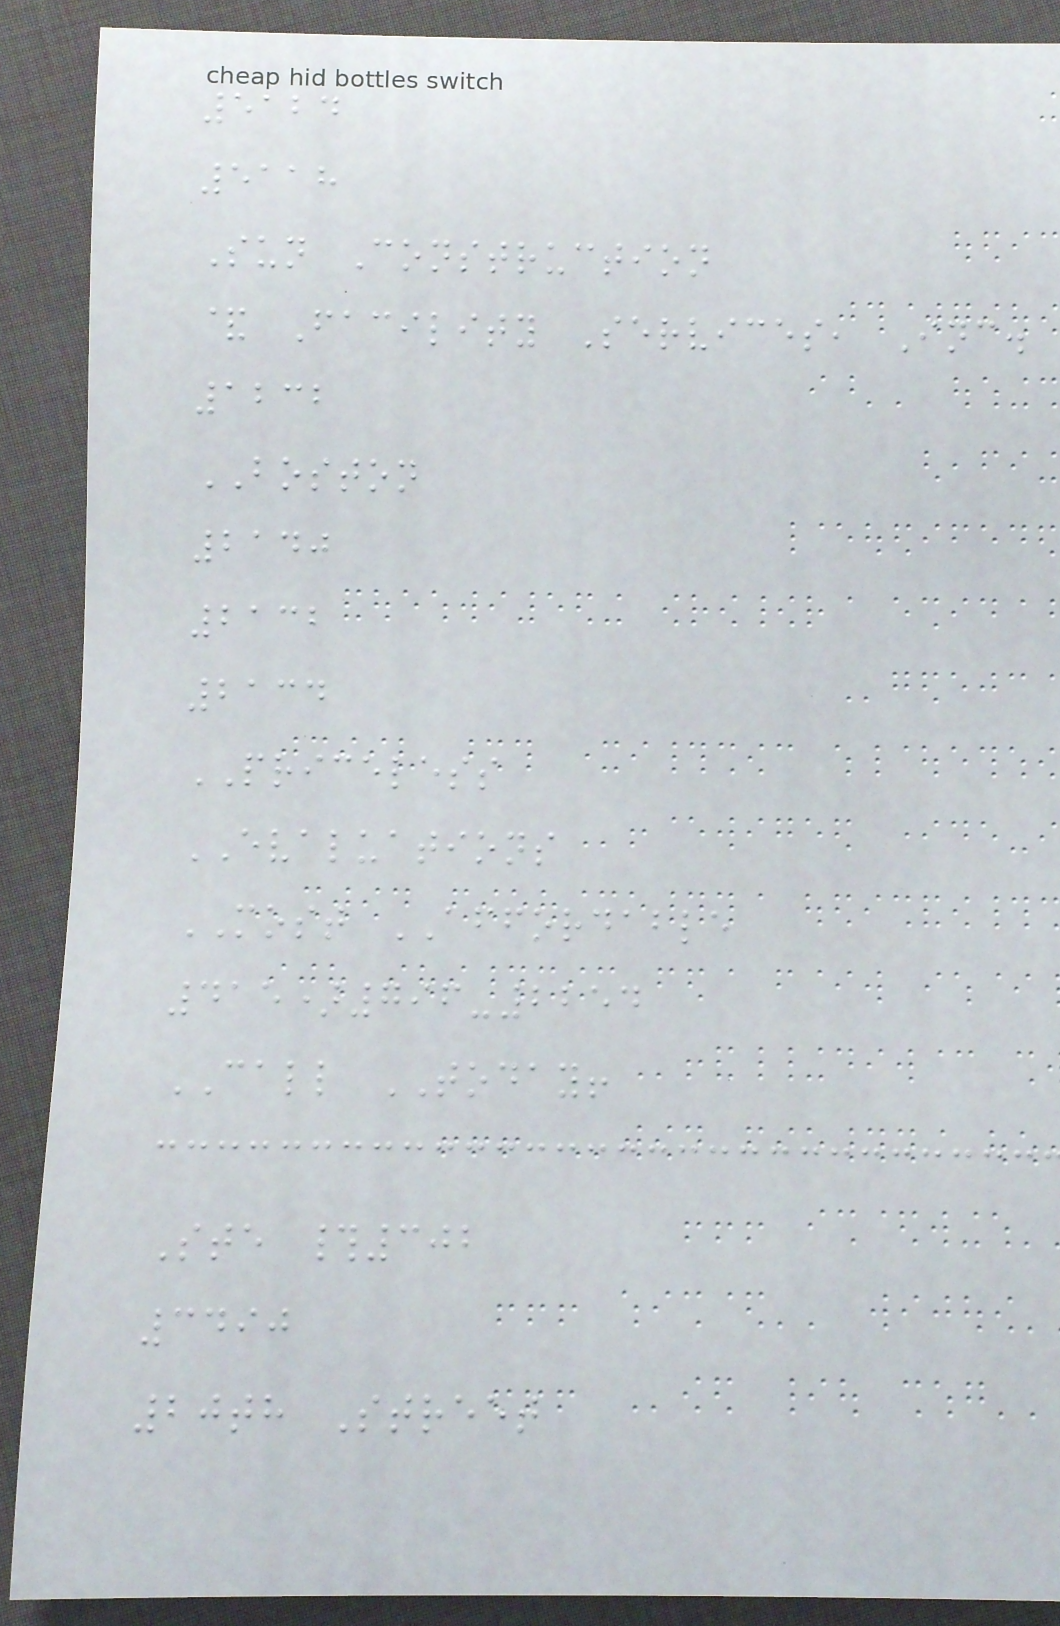5124
5118
Sun Construction
& Facility Services, Inc.
1232
BOSTON
2140
2132
2134
PRICELESS
EVALUATIONS
MOST AFFORDABLE
415)796-2254
CALL TODAY!
Ste #302
3490
20th Street
